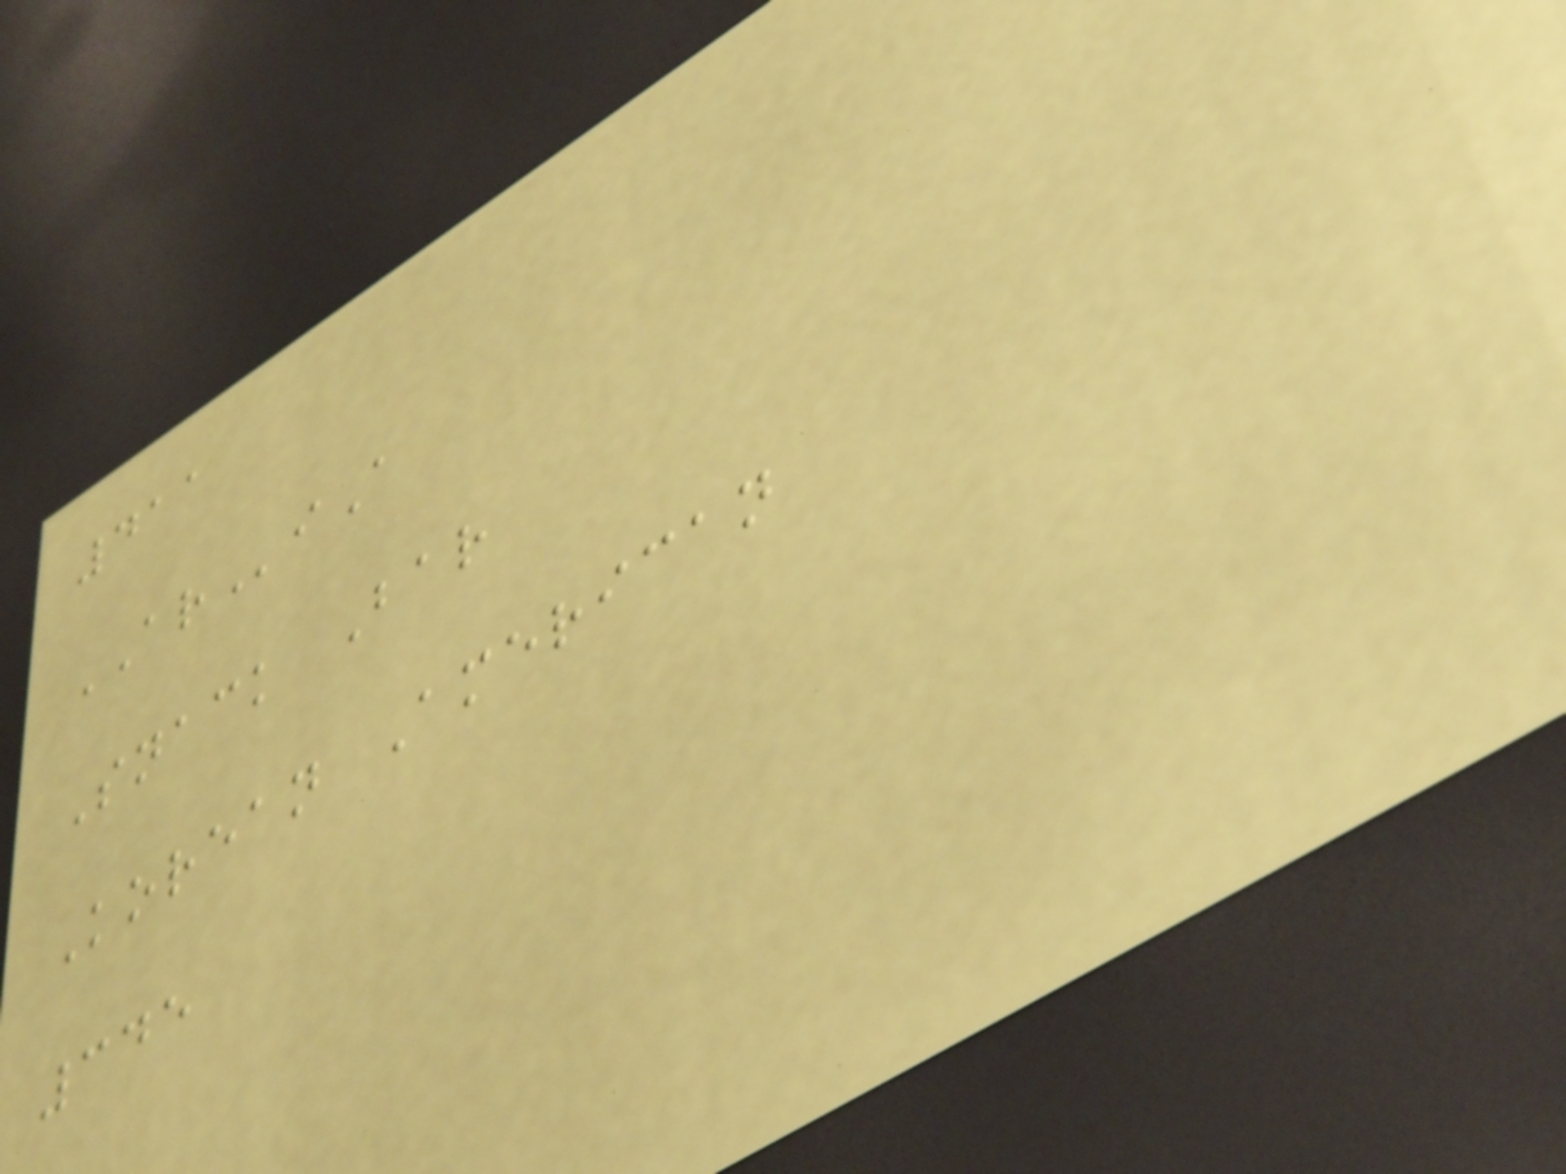411
ARiA
Snack Bar
Korean American
345
